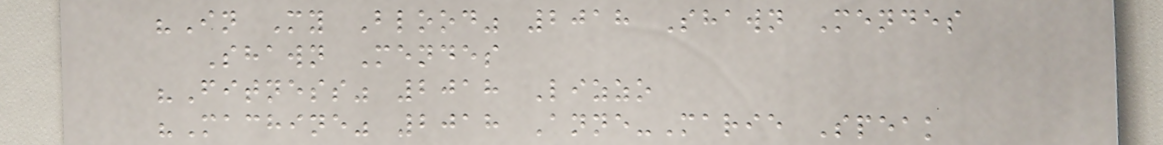"In My Blood" 2018 Shawn Mendes
Shawn Mendes
"Fitness" 2018 Lizzo
"Machine" 2018 Anne-Marie Speak
